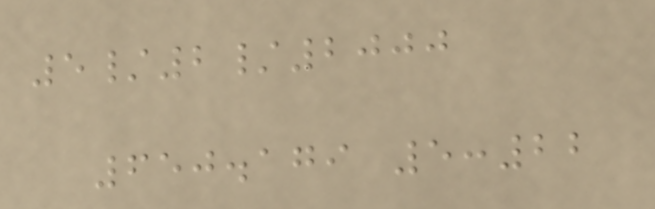5/2/2000
650.179 5:22
